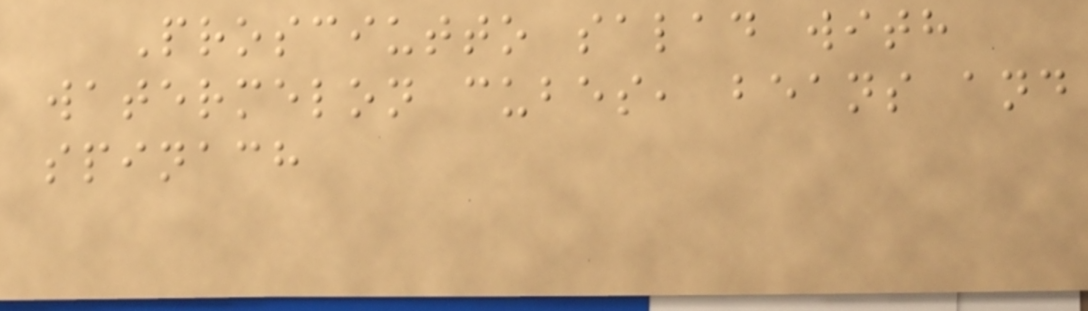Prosciutto salad with
watermelon cubes, beans and
spinach
